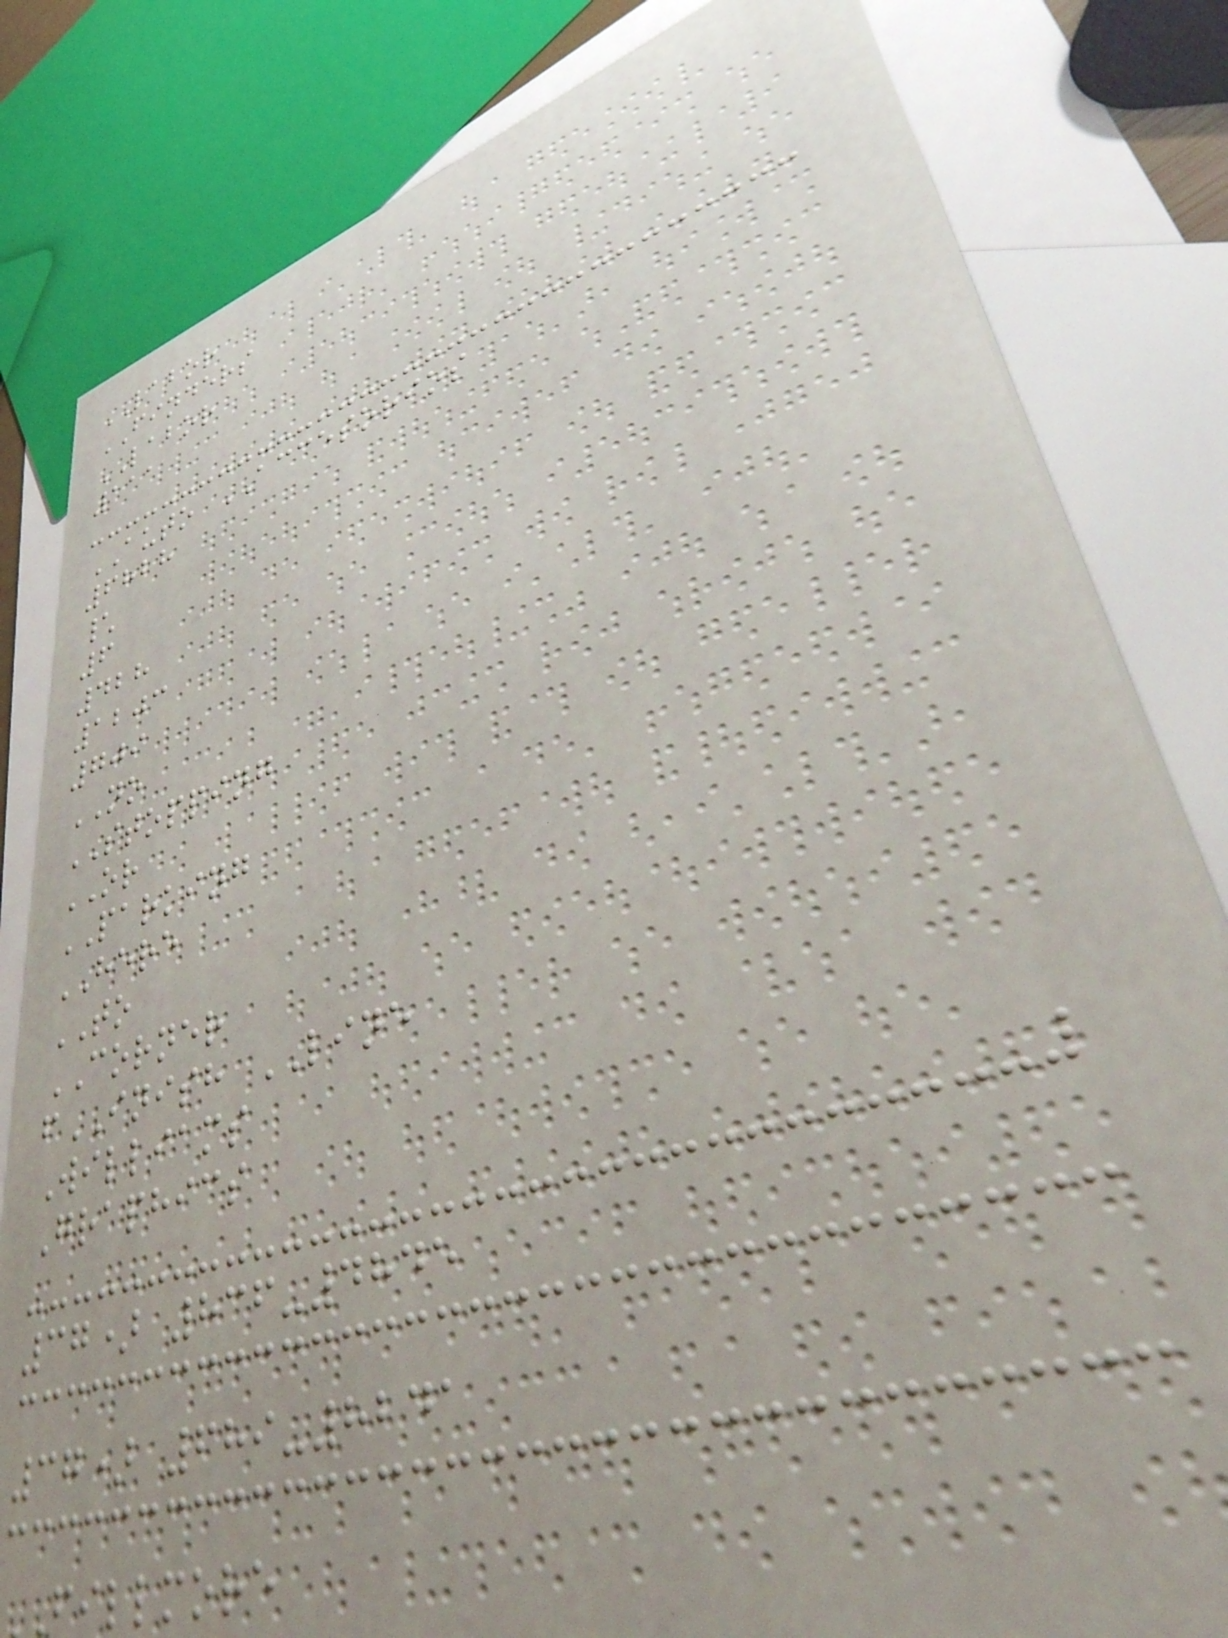LABOR
FINDERS
LABOR
111
AUTO ACCESORIOS
6828
\
6
428
1203
709
NO
STOPPING
OR
PARKING
HERE
TO
CORNER
fINISH LINE
Williams
Graphics
37) 836-4845
37) 689-8241
fillmore
